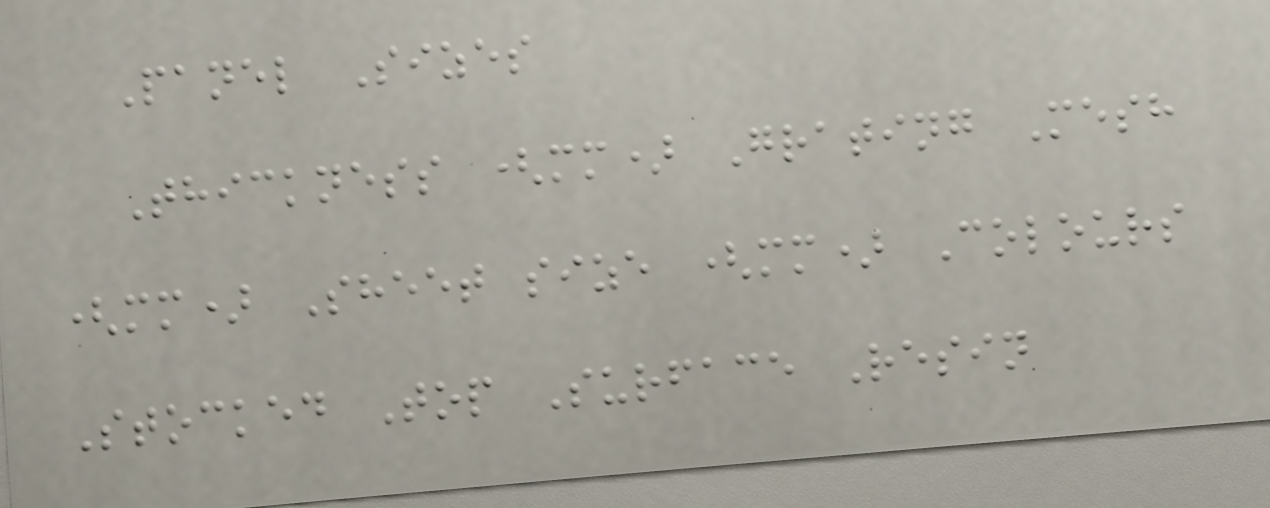Panel Sizes
Thickness (mm) Grating Mesh
(mm) Sheet size (mm) Colours
Stocked Top Surface Resin
